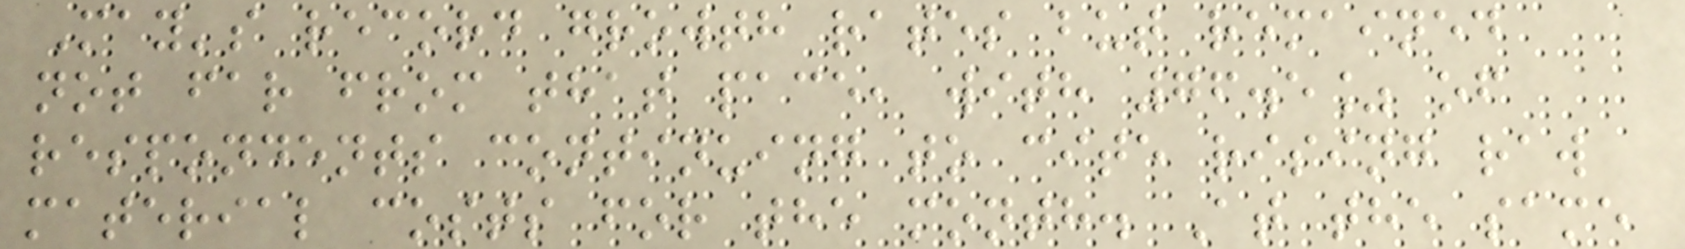May's record growth rates but remained
not far from that pace, with 76.5% of
respondents continuing to cite rising raw
material costs for the month. At the same
